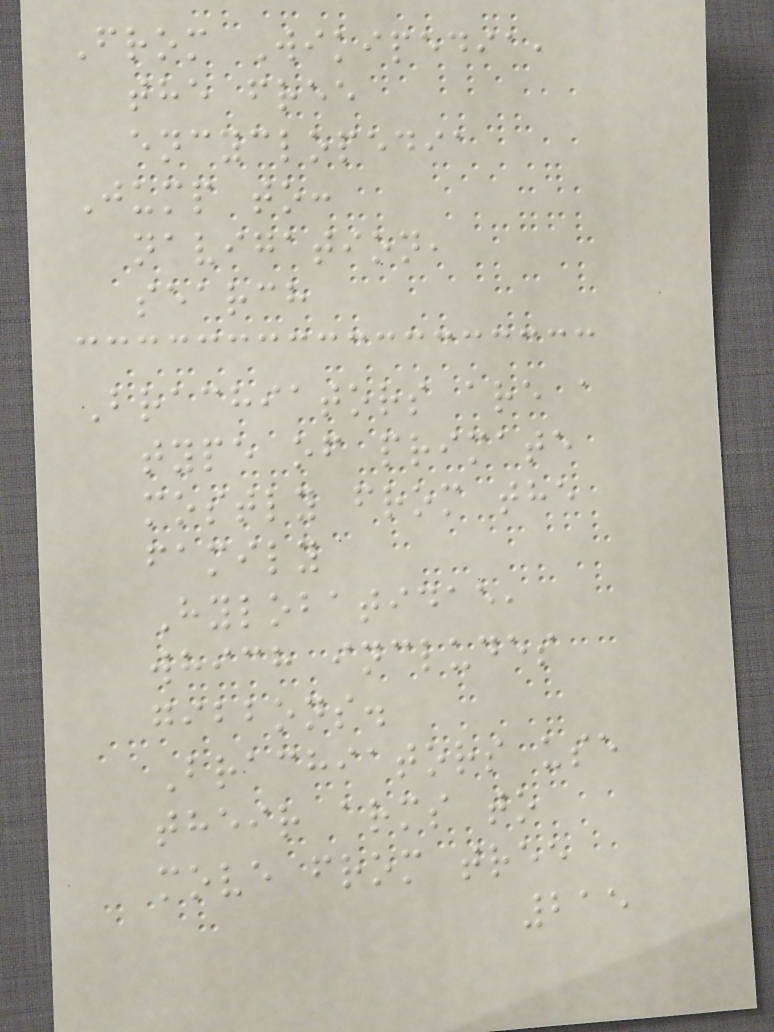From Wikipedia,
the free
encyclopedia
Jump to:
navigation,
search
Brachiators are a
type of primate
mostly from the
family
Hylobatidae,
which includes
gibbons.
Brachiators use
their arms to
move from tree
215
